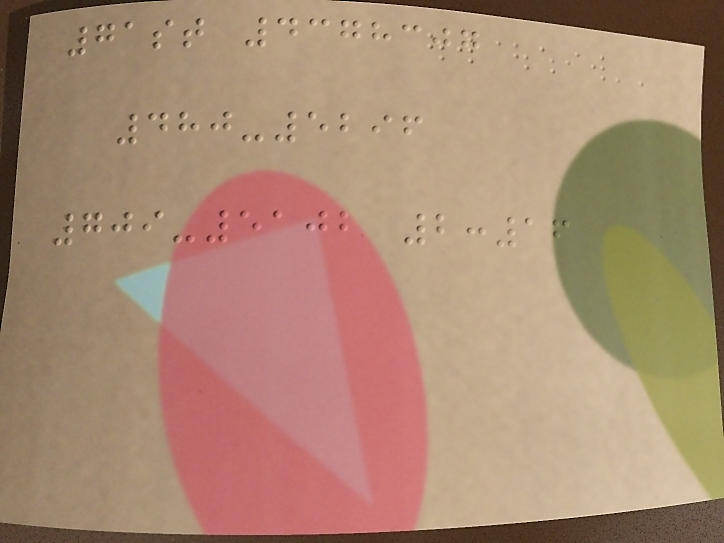71st 4378307
480-5296
709-5102 2:16
